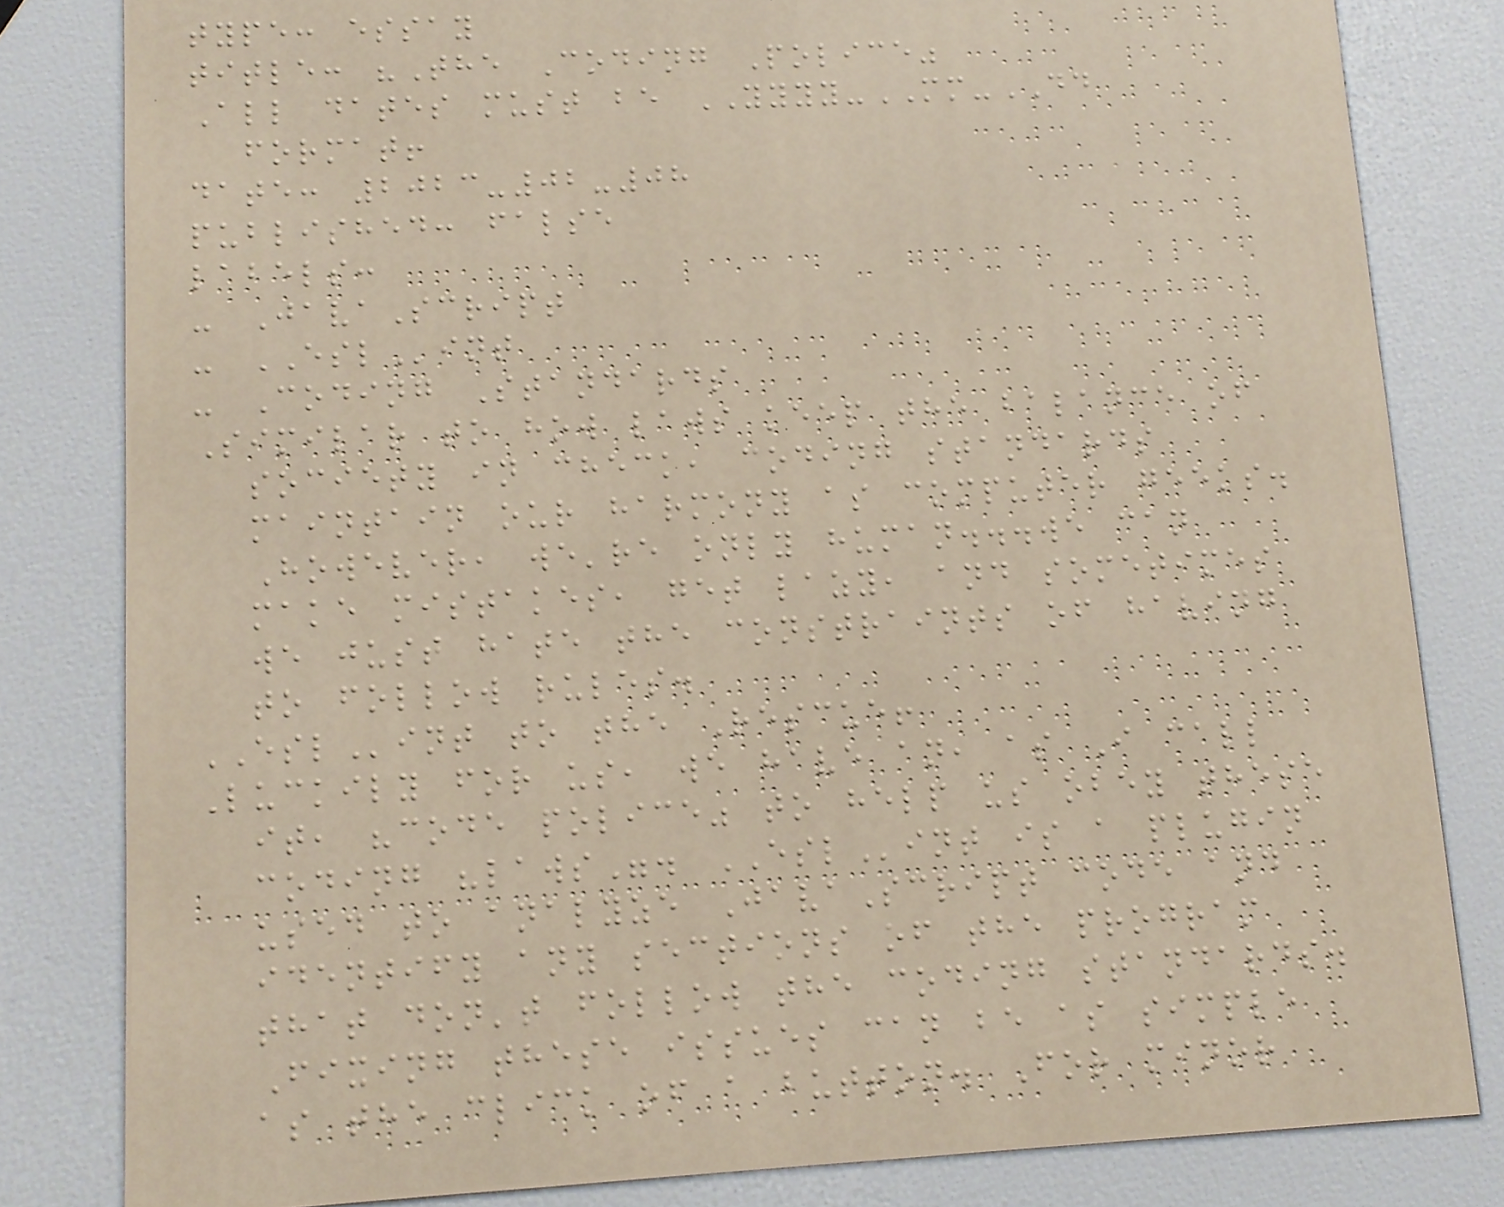type: essay
title: "The Coding Police"
All dates must be YYYY-MM-DD
format!
date: 2023-02-08
published: false
labels:
- JavaScript
- ESLint
- Coding Standards
Similar to how laws keep the balance of
society in check, coding standards
maintain our harmony as computer geeks.
However, we're only human...we can
make mistakes, get lazy, and sometimes
we just hate the constraints of having
to follow rules.
ESLint to the Rescue!
Luckily for us, we have an, as I call
it, "code police" to help us obey these
coding "laws". ESLint is a plugin
used to analyze JavaScript code and
identify any sections of the program
that don't follow the coding standards.
Fixing these issues can be as simple
as the click of a button. For minor
